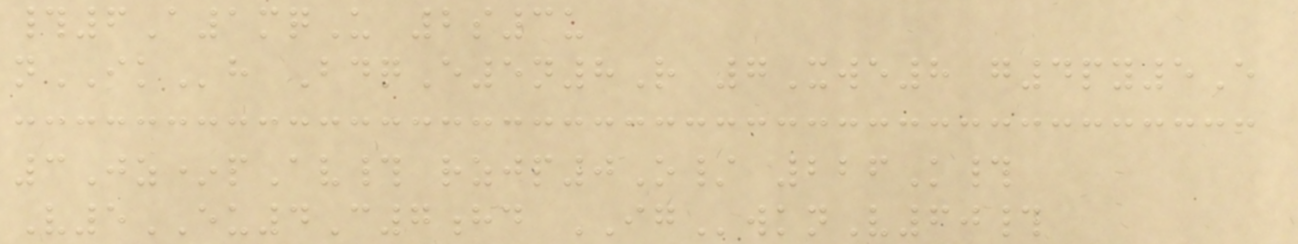#6A1mqU 2s3u
nIKh BdqE5n8R 7Xwe8 g4py5E
3Jz*pAv# rzjp0O/ 226K#
V5EU4C7hd IGwknV60#
